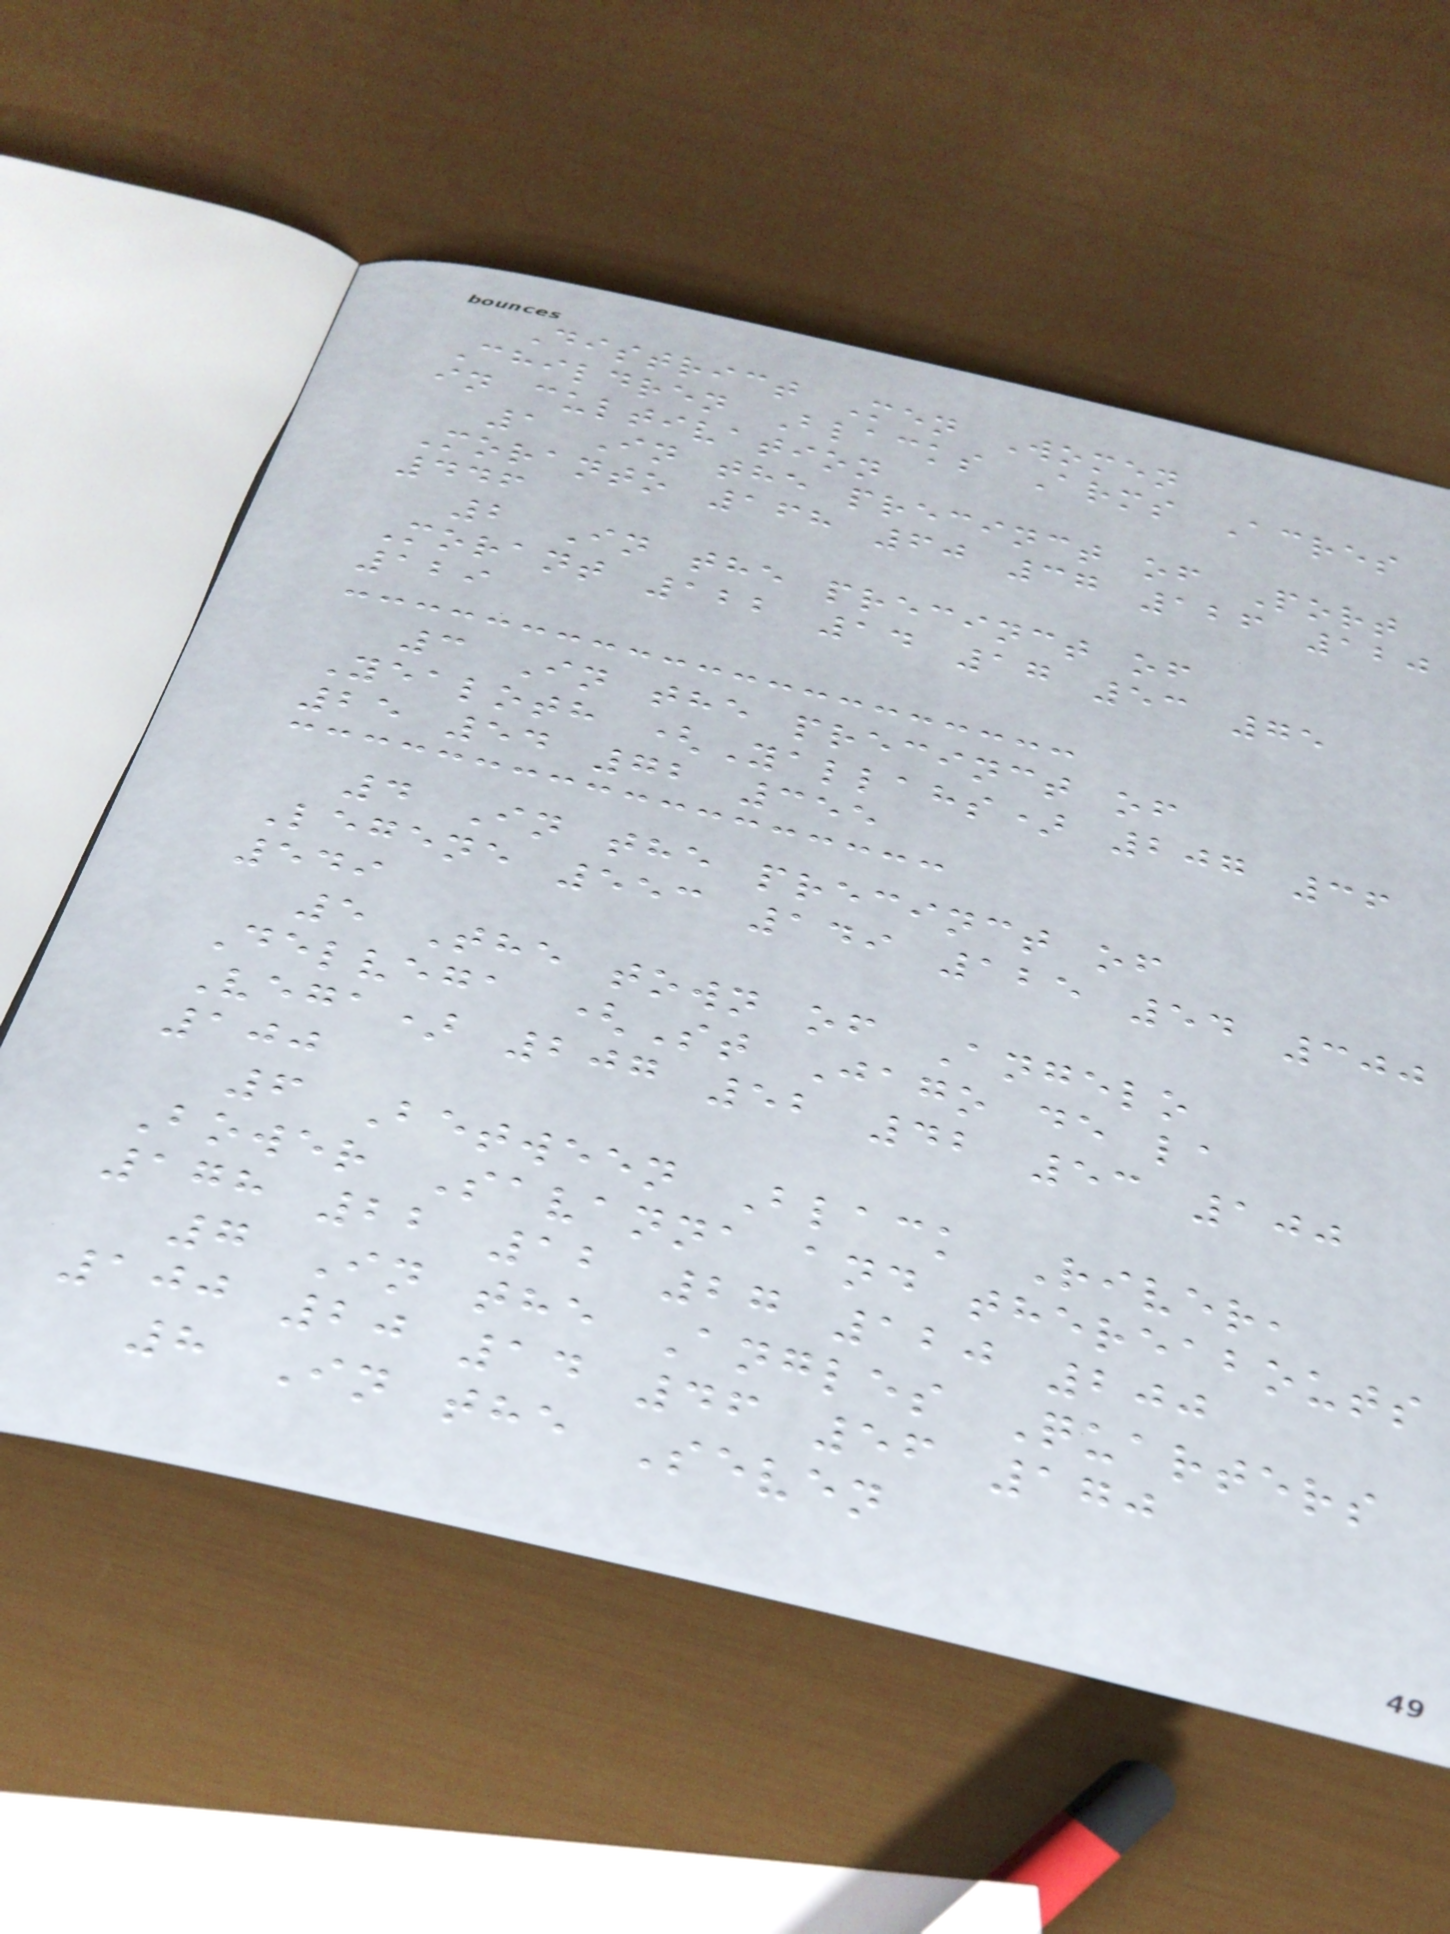District Men Women
Children Blacks Arms Acres
in cultivation
1 In the precinct of Port
Moranto 168 60 37 126 120
446
2 In the precinct of
Morant 122 14 17 53 75
129
3 In the precinct of
Yealoth (Yallahs) 207 36
25 54 72 355
4 In the precinct of
Legene 553 149 125 54 300
549
5 The town of Angelo
Delvega (St Jago de la
Vega) 207 52 42 53 100
100
6 Between Black River,
Bower Savanna and thereabouts
178 22 12 27 120 200
7 In the Angles Quarters
100 20 14 46 56 170
8 In the Seven
